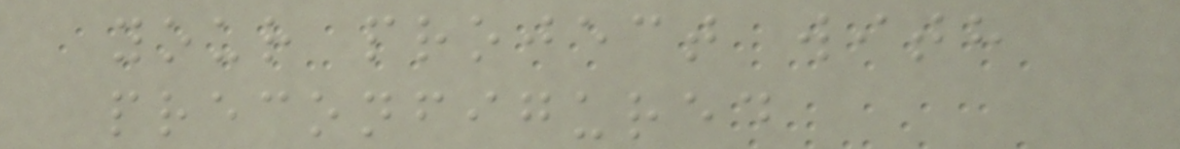your project with
preconfigured
